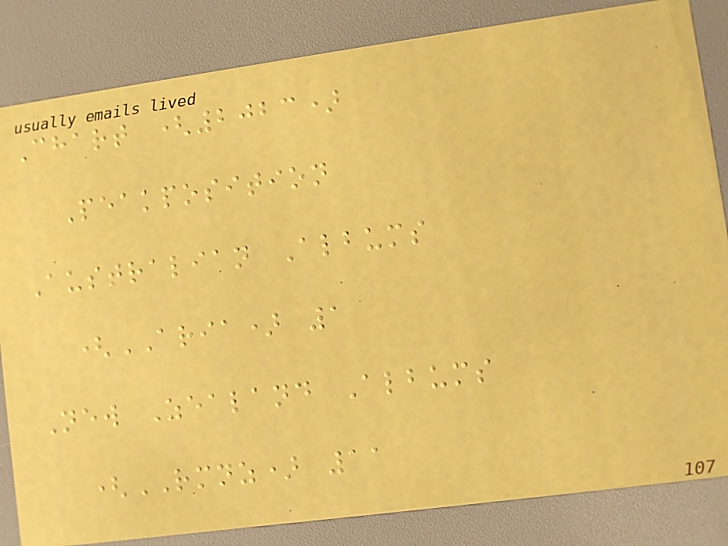Chart (2023)
Peakposition
Australian Albums
(ARIA) 1
New Zealand Albums
(RMNZ) 11
